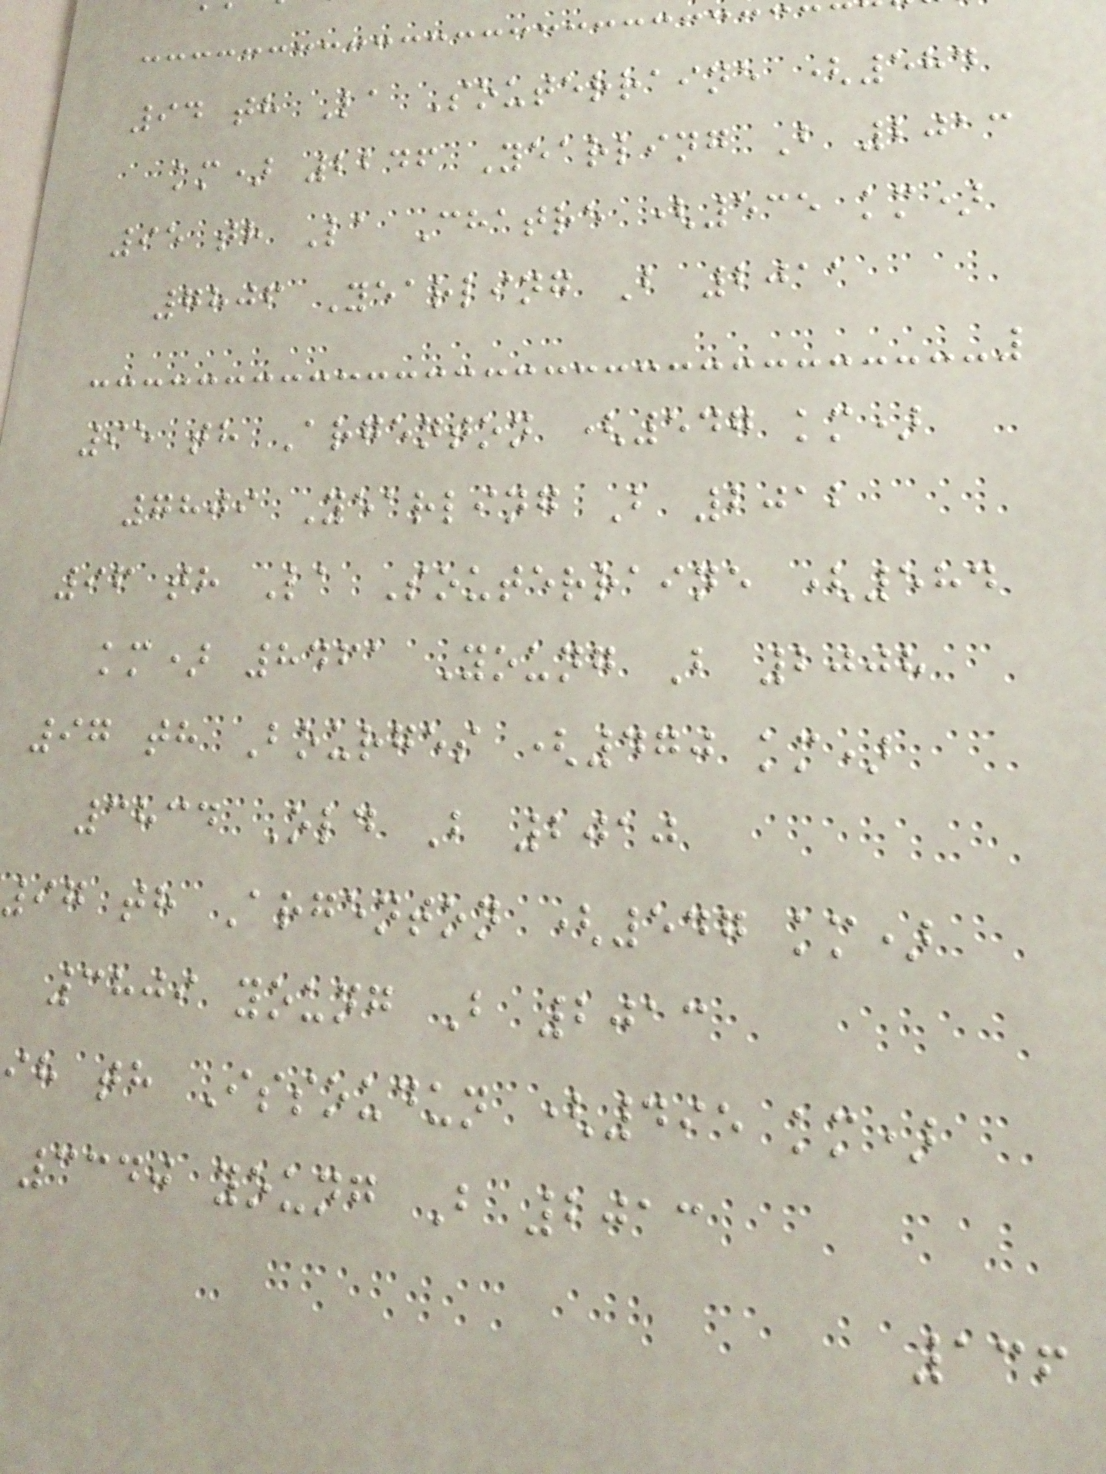94 th La Souterraine (584
km) 2246 Yearling B 2013
95 th La Chatre (535 km)
7806 Yearling B 2011
95 th Argenton (547 km)
7809 Yearling B 2012
96 th La Souterraine (584
km) 8461 Young B 2008
97 th Bourges (470 km)
3834 Old B 2010
97 th Argenton (547 km)
3809 young B 2013
ih th Issoudun (495 km)
3340 young B 2013
136
